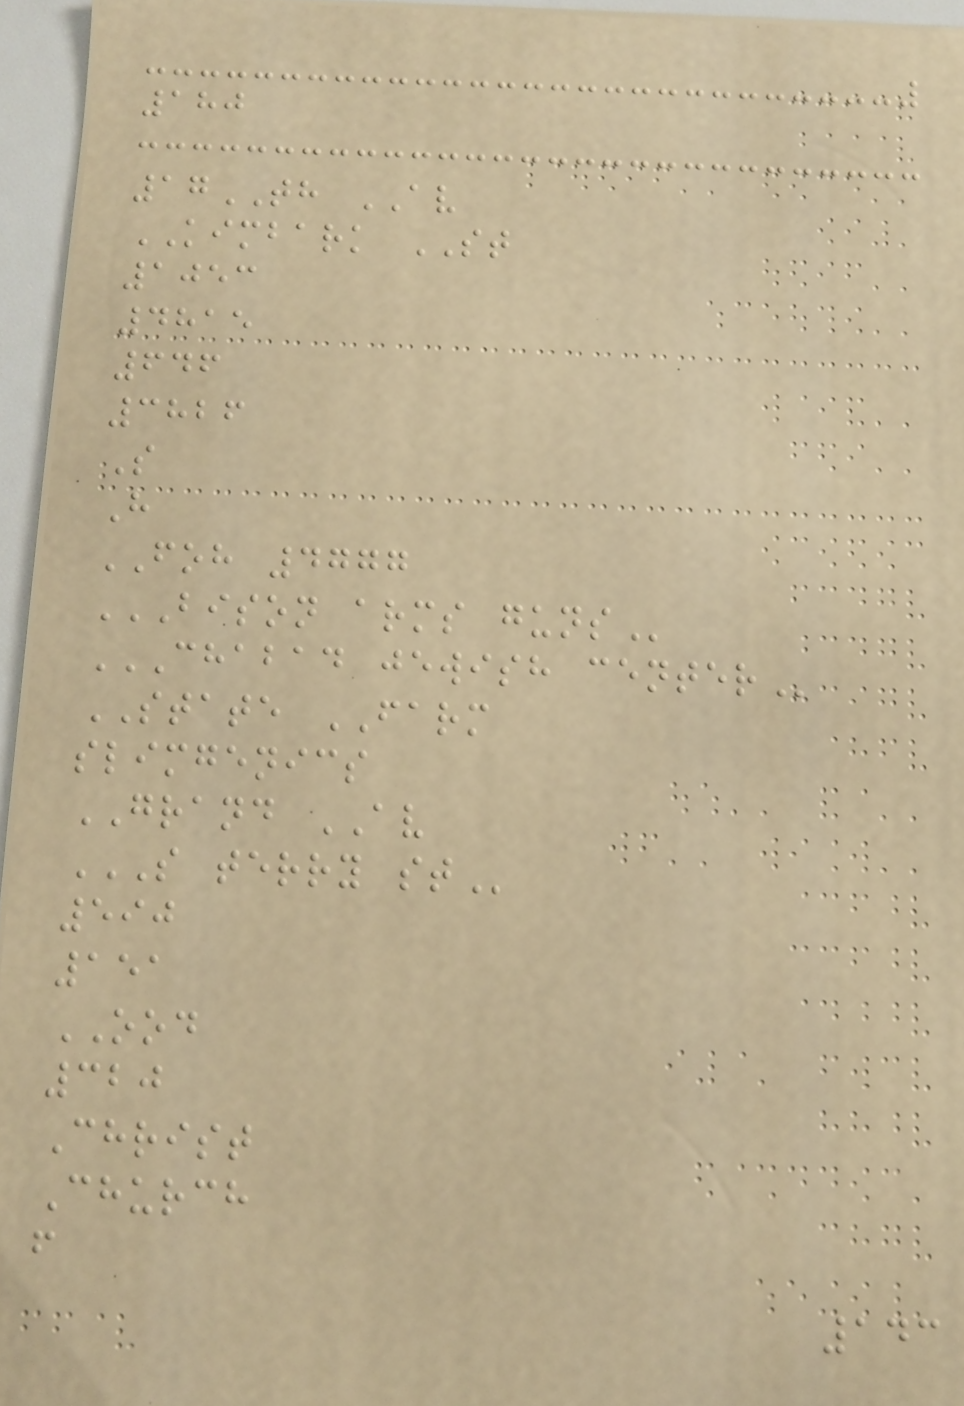180
17TH AV
KIMBARK ST
1053
4815
646
3826
S
H
FOH 4777
BISON ARMS GUNS
CHABAD JEWISH CENTER
STATE FARM
slimgenics
GRAND AV
S TERRY ST
590
151
OOD
320
Christ
Church
f
143
